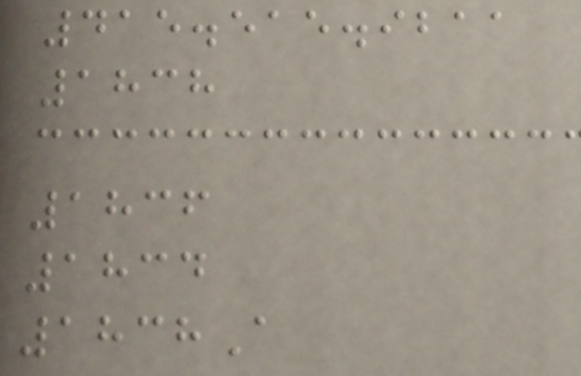415.515.9211
1838
1836
1834
1838A
